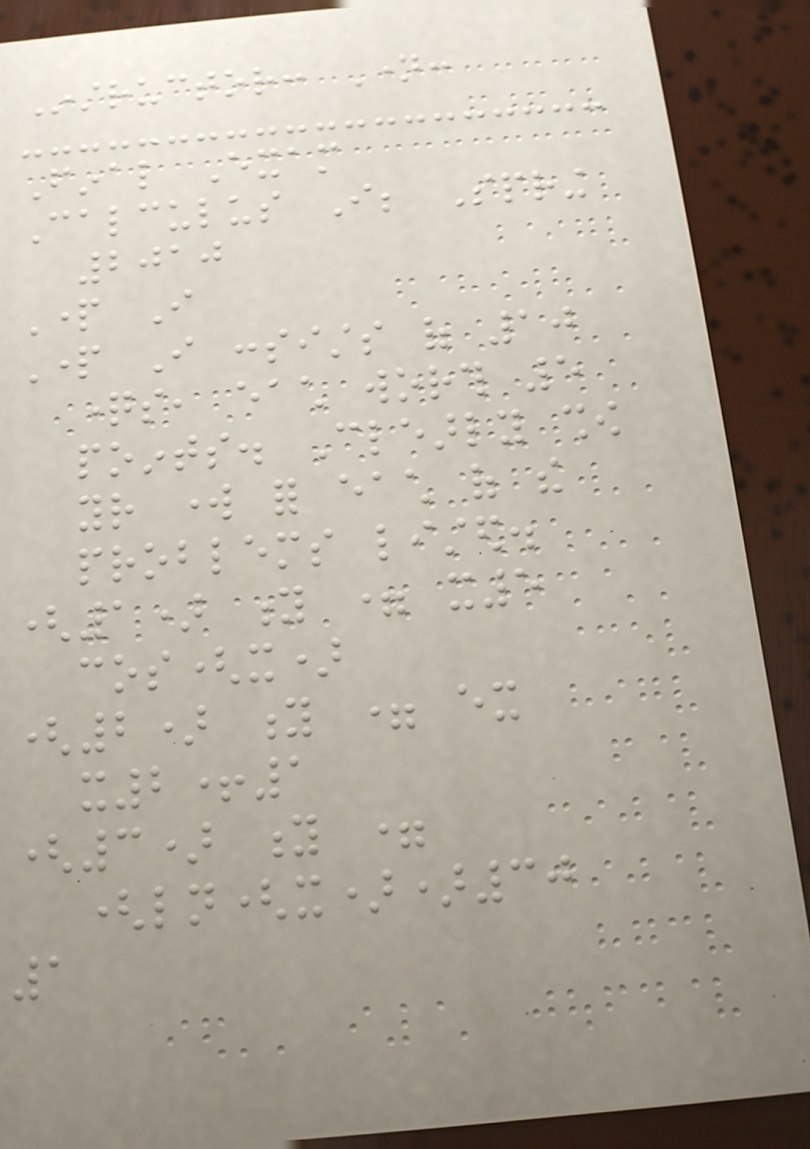Instructor: Name:
Final Exam
Calculus I; Spring
2010
Part I
Part I consists of 10
questions, each worth 5
points. Clearly show
your work for each of the
problems listed.
(1) y = x5
cos(x)
(2) y = ex
x2+1
(3) y =
(ln(x))30
1
